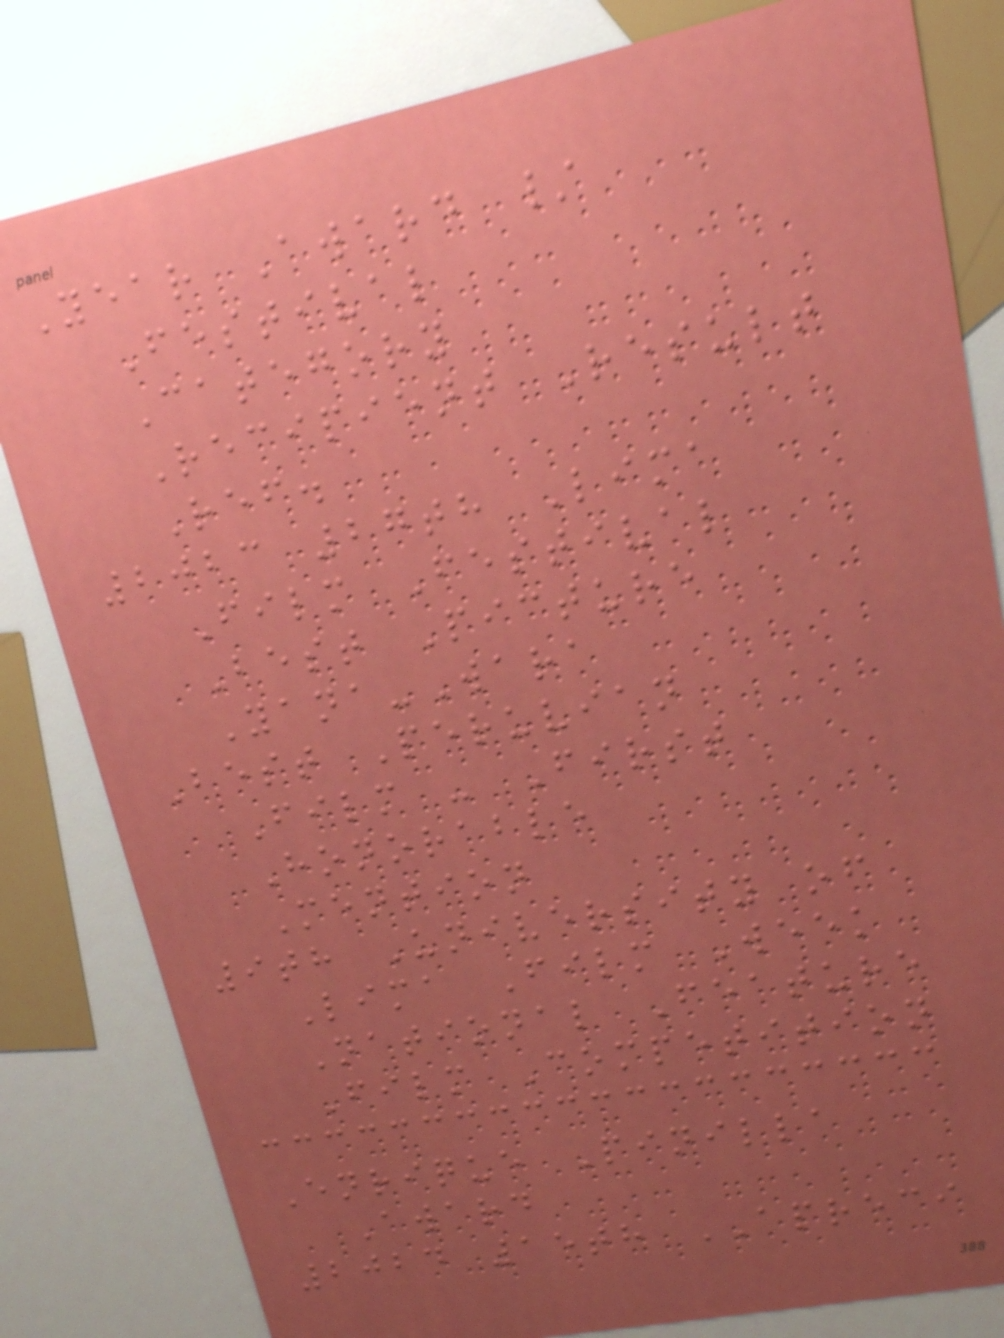Year Award /
Festival
Category
Recipient Result
Ref.
2023 27th Lima
Film Festival
Best Picture
Yana-Wara
Best Peruvian
Film - First
Honorable
Mention
9th University of
Lima Film Week
National Feature
Film Competition
Enrique Pinilla
Award
2024 15th APRECI
